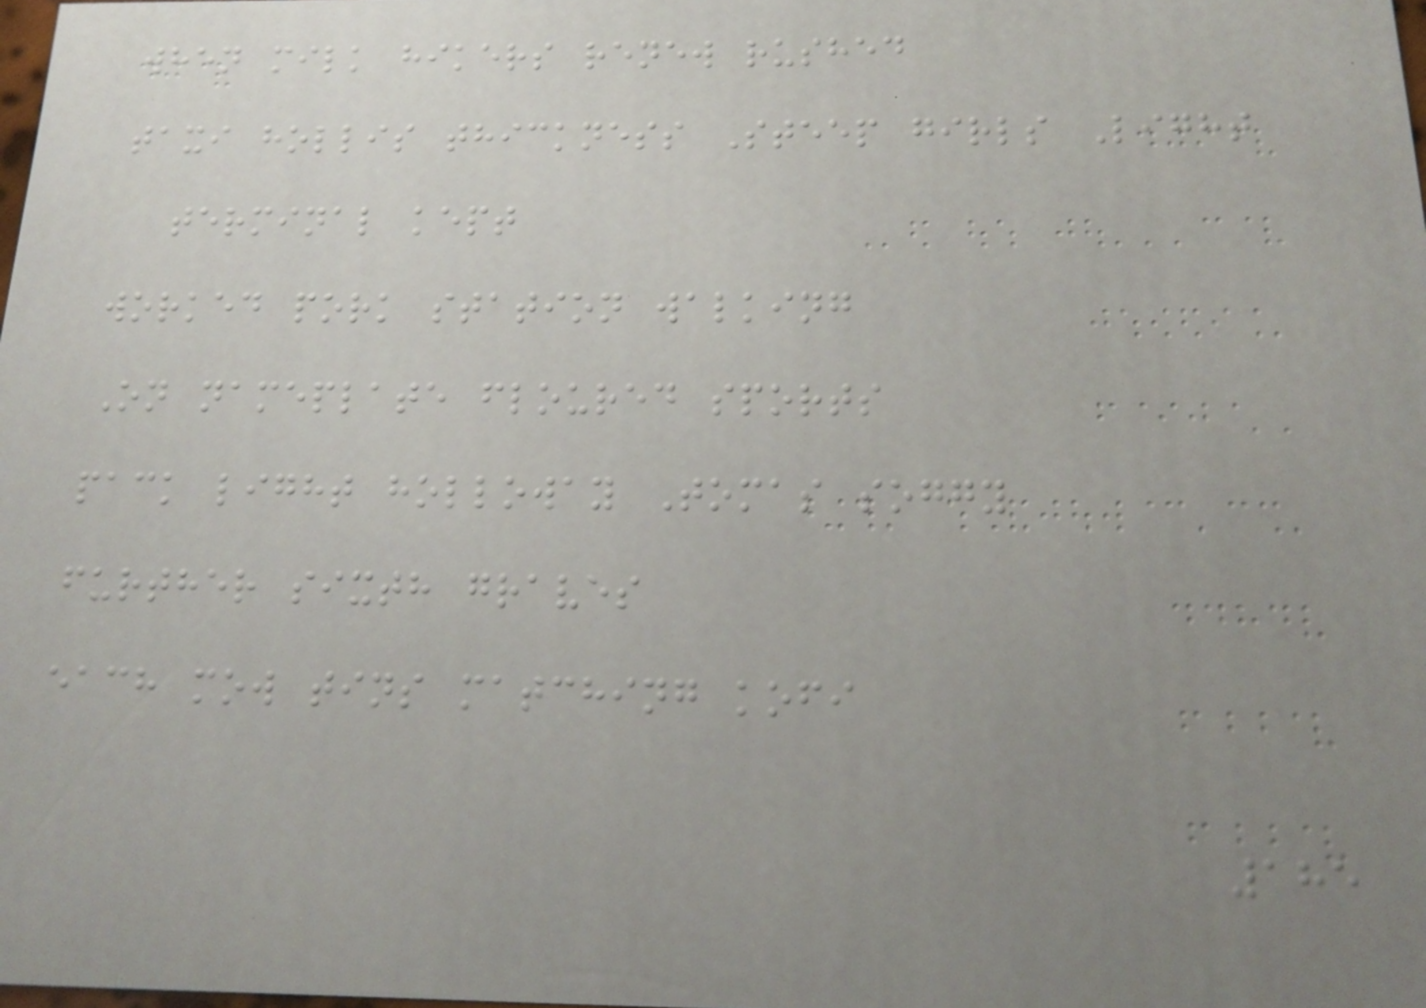when milk hikers renew rushed
taxi hollis thickness Steep girls Light
terminal kept
worked pork station walking
On nameplate floured sports
pack light holloway Tomas soggy
further sixth graves
each mow tins matching kofi
185
